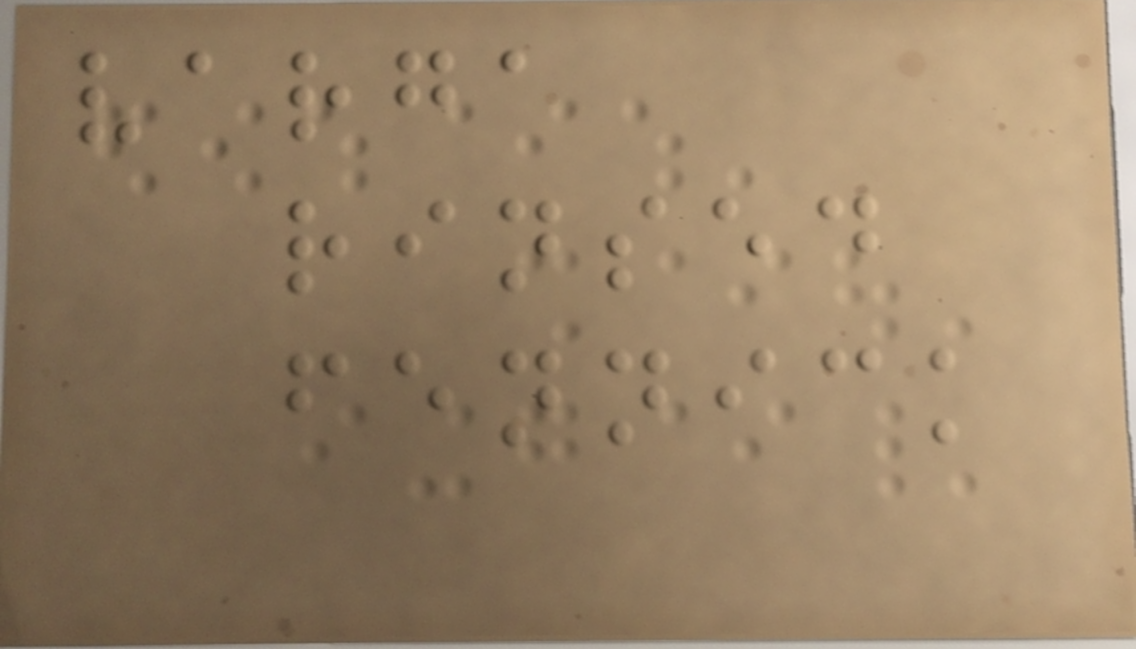varga
rinsed
fennick
